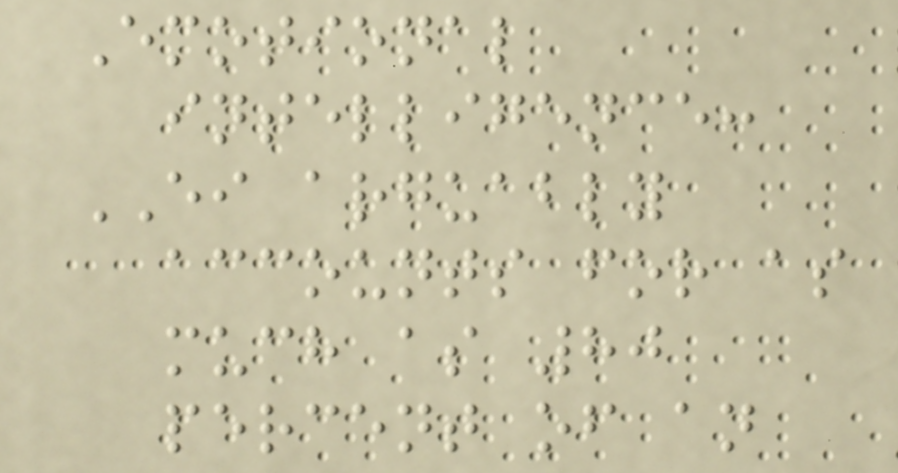Emotional
intelligence:
EI arguably
accounts for as
much as 80
percent of an
